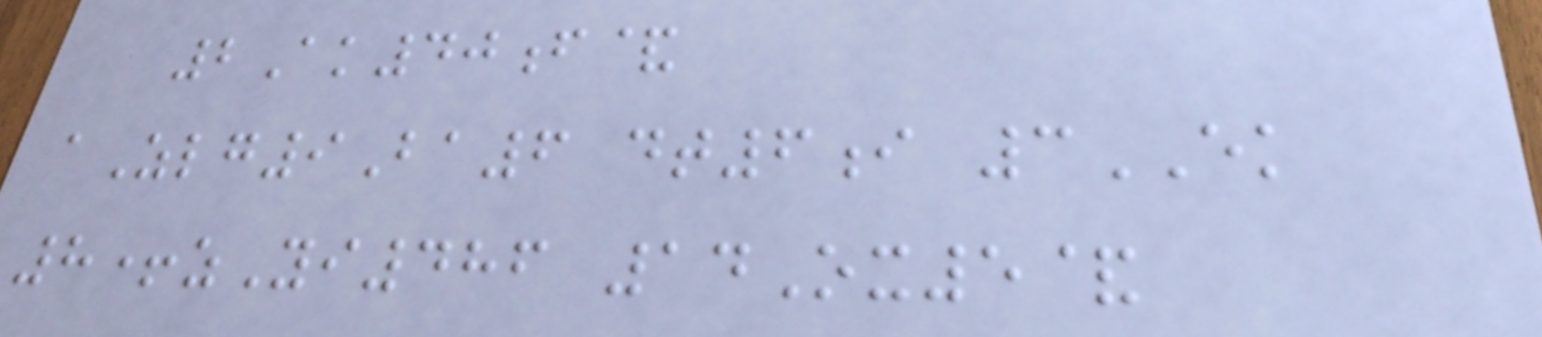2Ak40f&
aZlg9Ba6 dt6i 3EK
8+zYi486 14Ox5&
